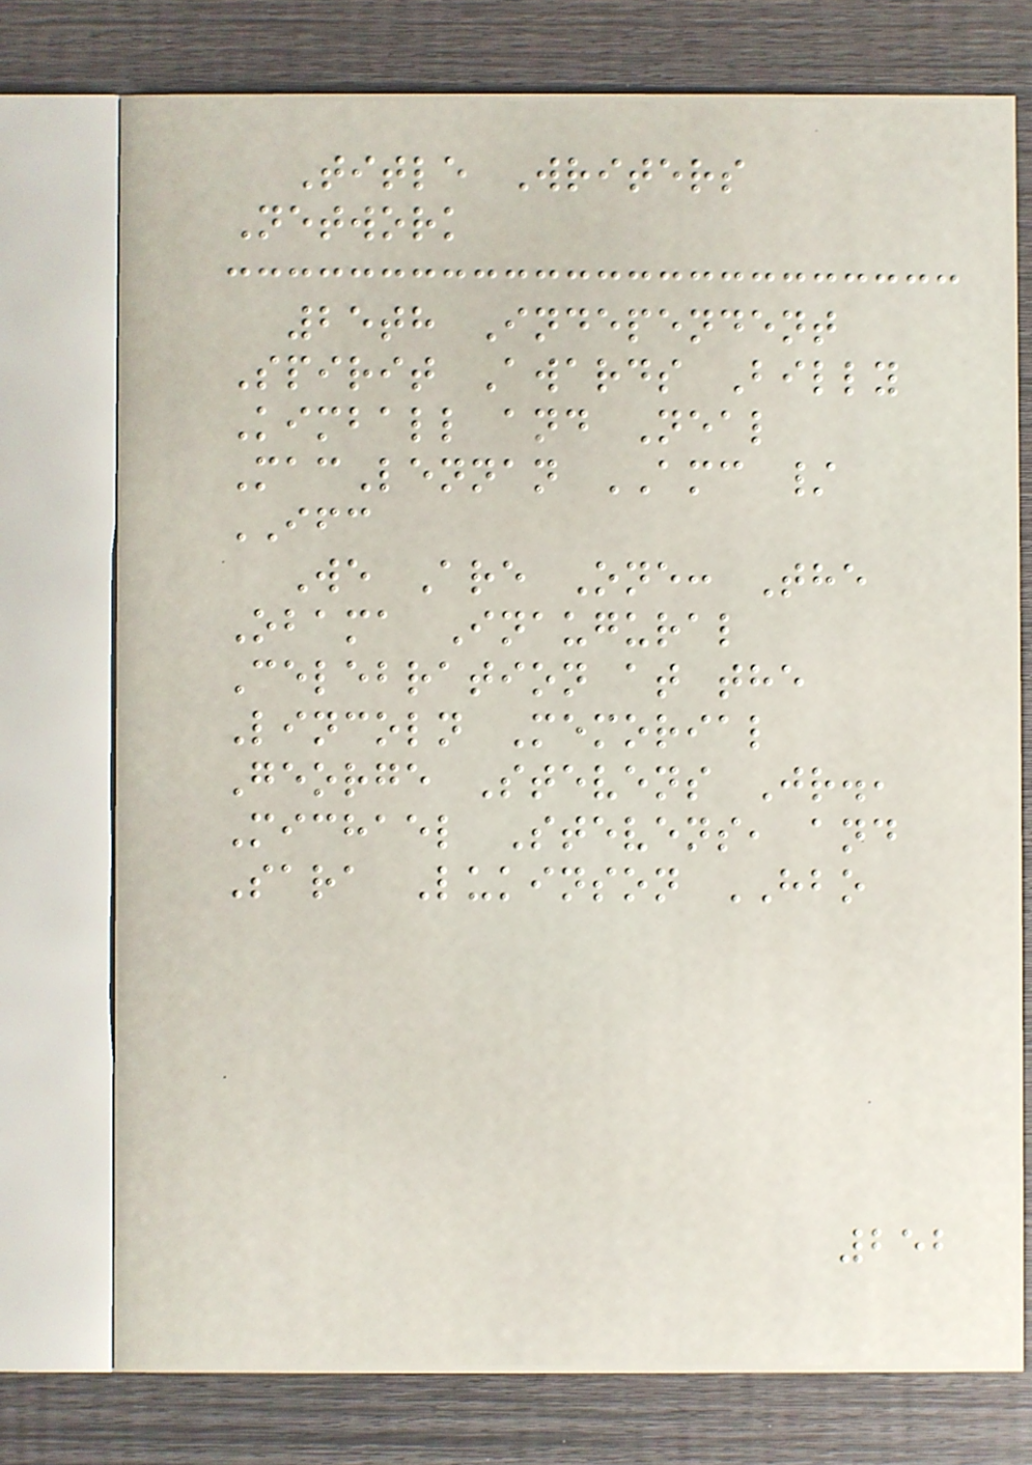Title Writers
Network
25th Independent
Spirit Awards Billy
Kimball and Neal
MacLennan AMC /
IFC
We Are One: The
Obama Inaugural
Celebration at the
Lincoln Memorial
George Stevens Jr.,
Michael Stevens, and
Sara Lukinson HBO
252
